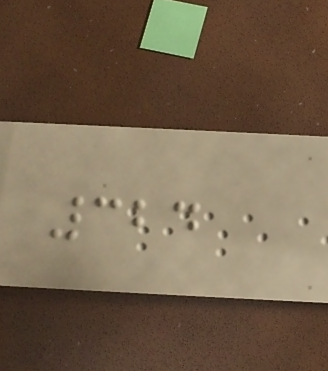324
